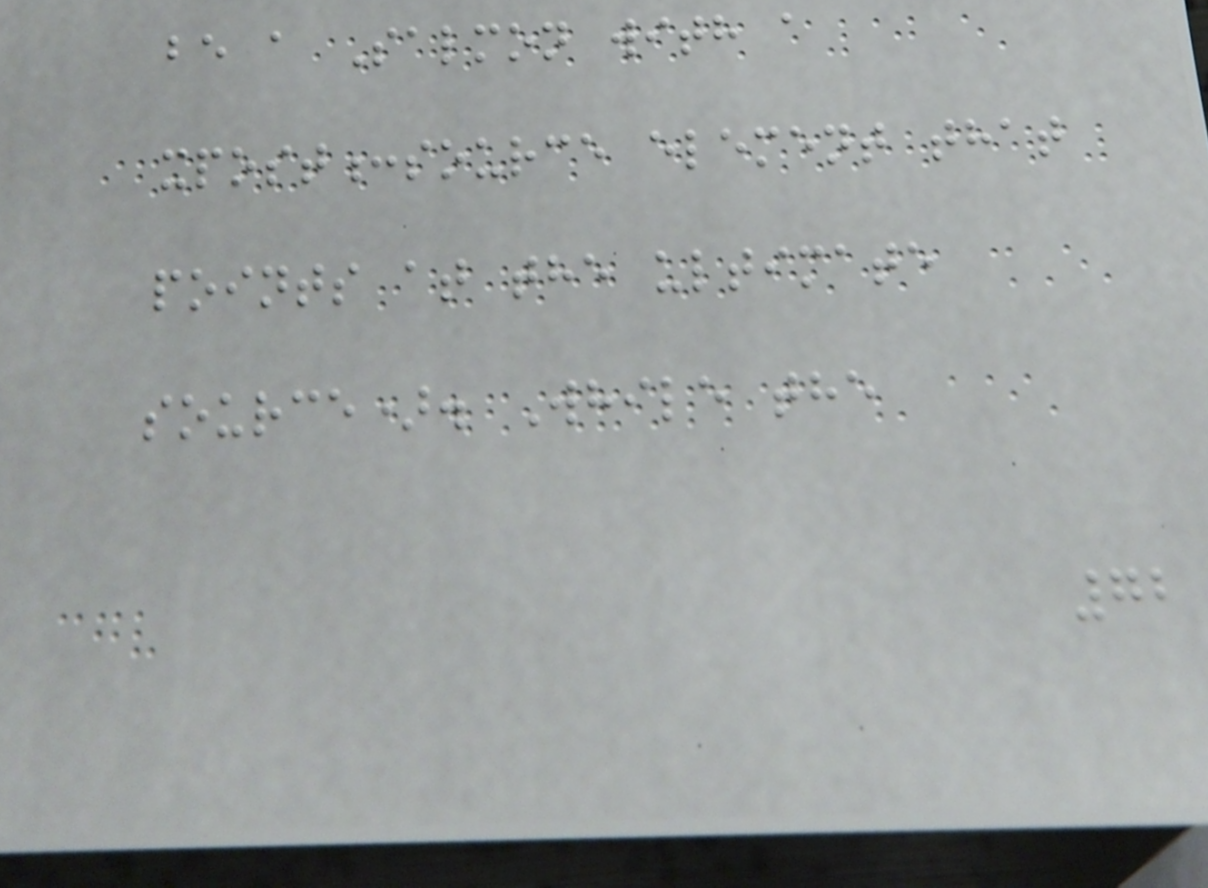be a Salmon with a
xpost:source element that
points at the ultimate
source). While the
72
